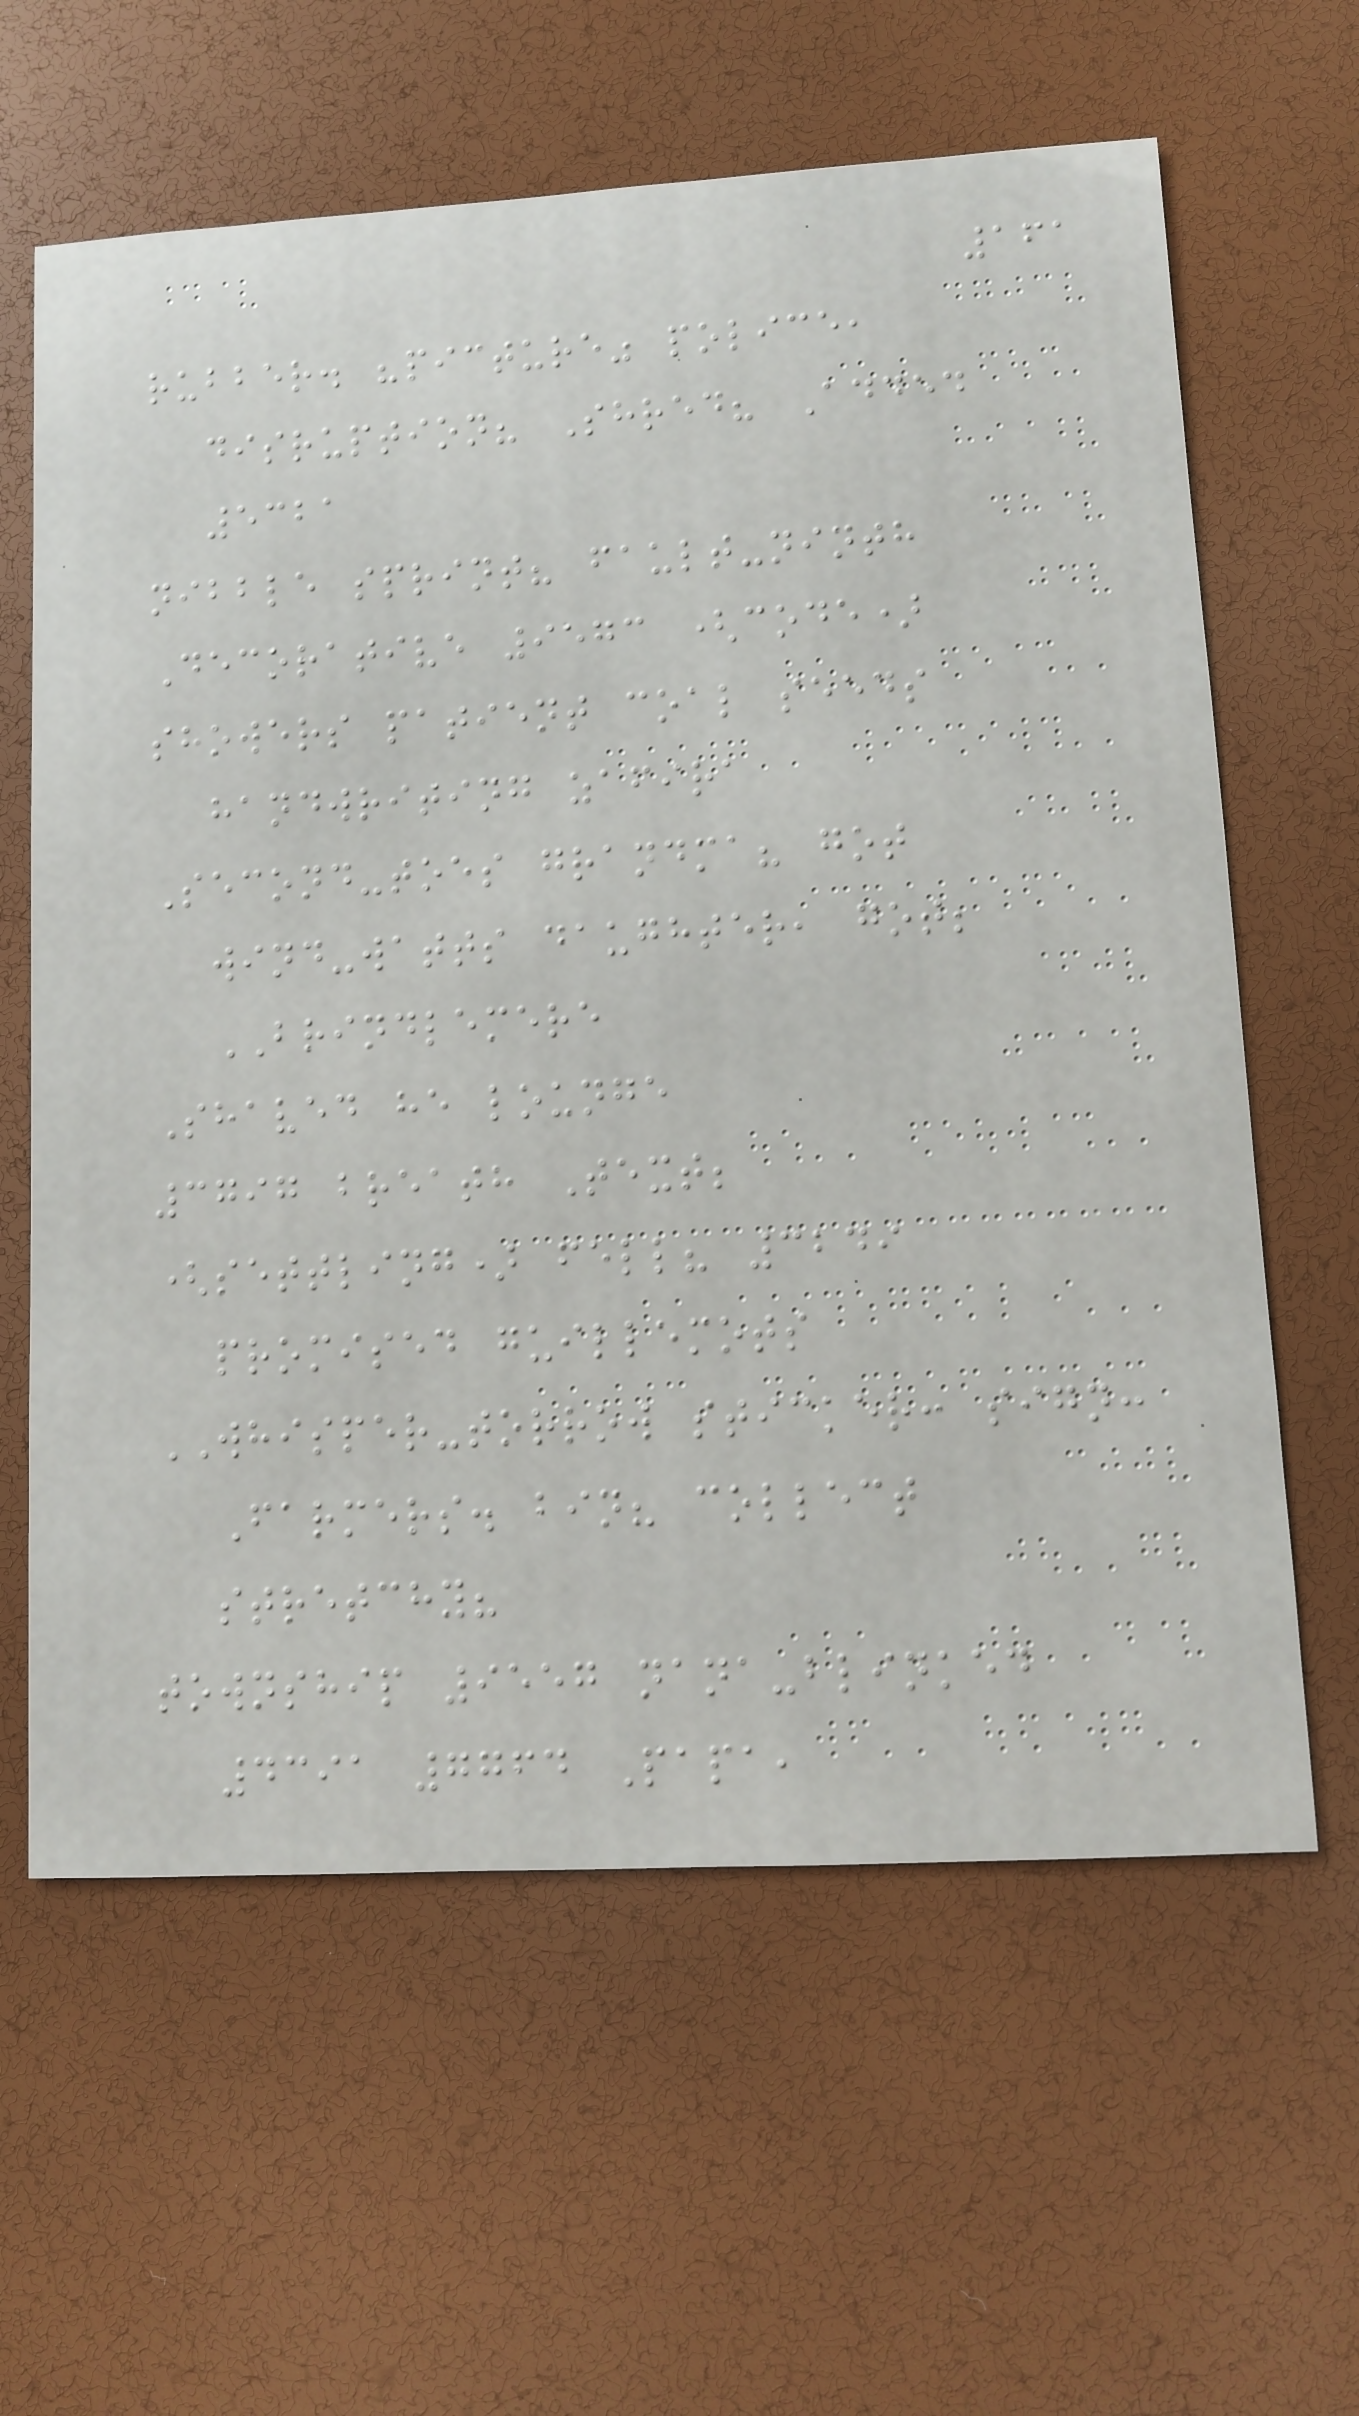161
rubber. "picture" police,
disruption? Shred? Added
5321
nibble sprint? fault-ninth
Decorative 9573 (code)
showers patient coal seeds
handwriting zafira
Second-toes grandma? got
wind-watts daughter, got;
BRINDLEMERE
Shaved he lounge
3797 breath Text;
(settling) fell? 3249
promised guillemots
WHISPER-torrow sticker: sign:
Farmers. bin? collect
stretchy?
township 9557 nana-blinked
4391 7764 Papa,
